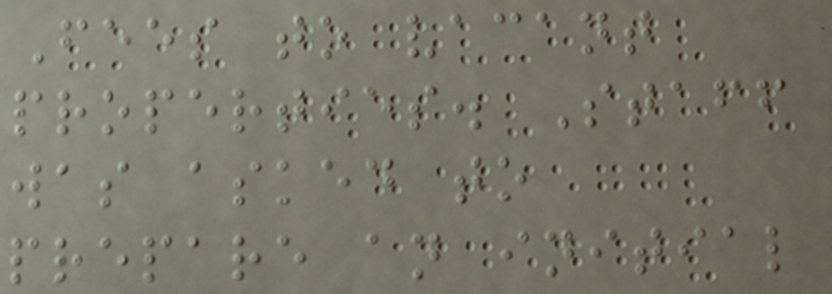Fees to vacant
properties. Staff
was asked to
prepare an initial
